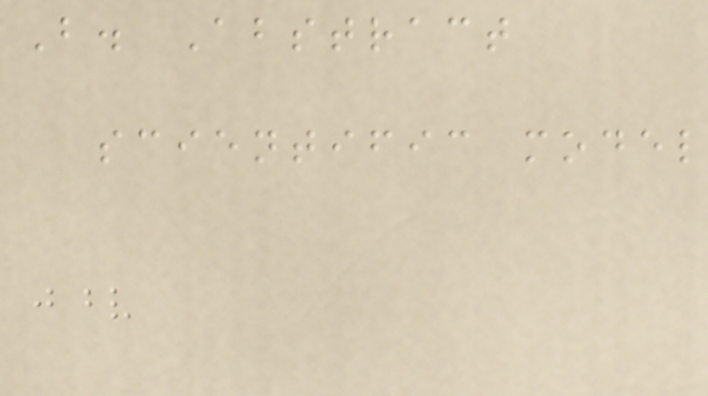B. Abstract
scientific model
